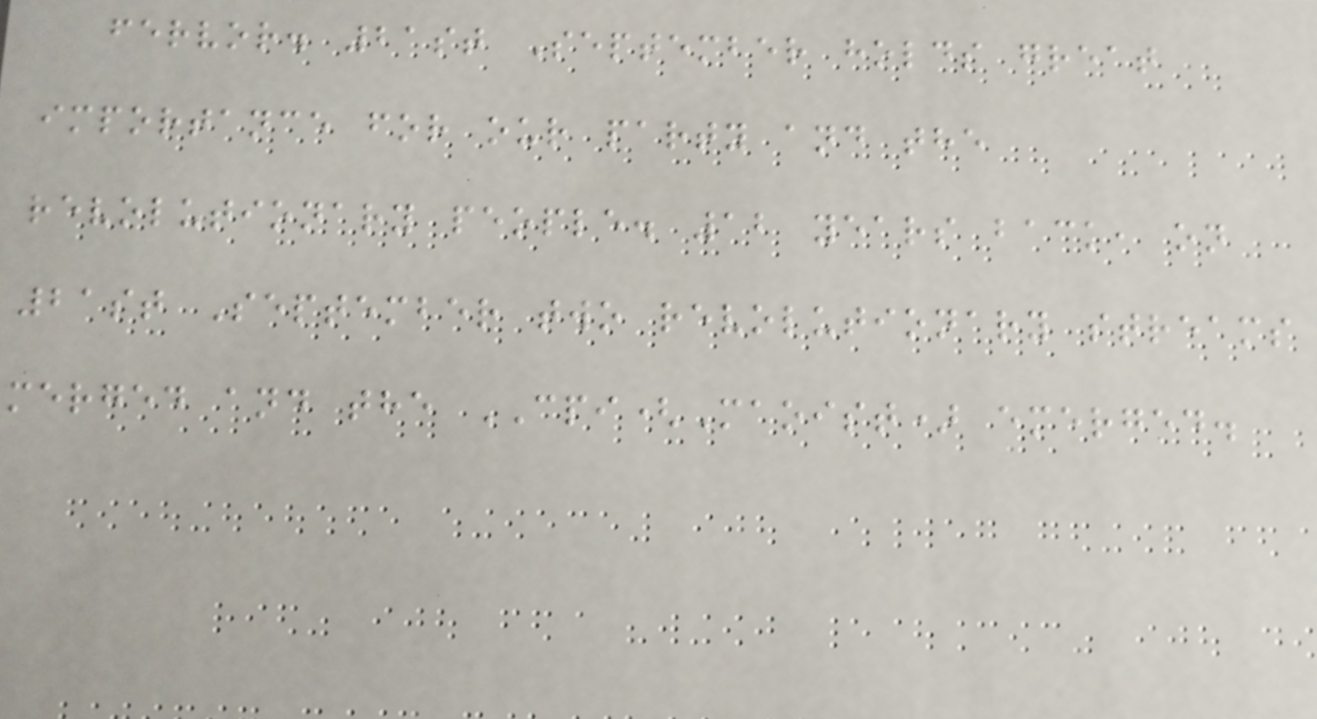fervor. 21st September holds great
importance for our party and the
revolutionary people. 12 years back, on
21st September two revolutionary streams
merged and the CPI(Maoist) emerged.
